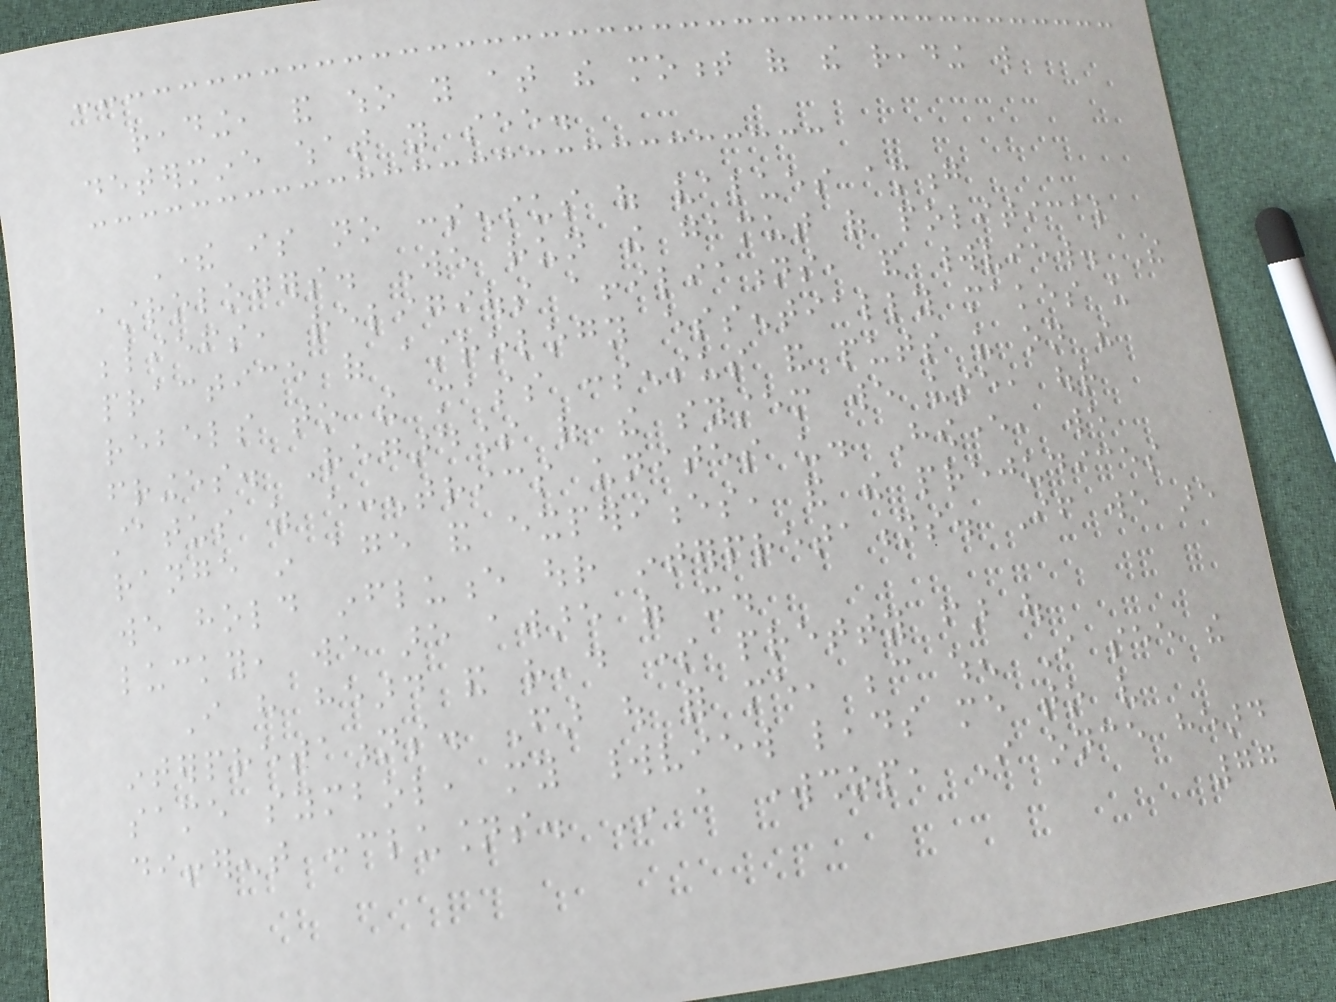reading, and who you at the moment of the reading will
determine what you see.
There is no consensus of values among
astrologers. We run the gamut of political
beliefs, religious affiliations, and worldview. The
practice of astrology essentially makes us
rebels to the mass consensus and puts us on the
fringes. Regardless of the system we use, our
status as eccentrics unites us. However, we
range in age and experiences, and the prejudices
we hold influence our interpretations. If we are
lucky, we are aware of it.
I have heard and read some pretty far out
interpretations. Far out for me, because when I see the
same symbol, my worldview leads me to very
different conclusions. In a workshop, I once heard
77
